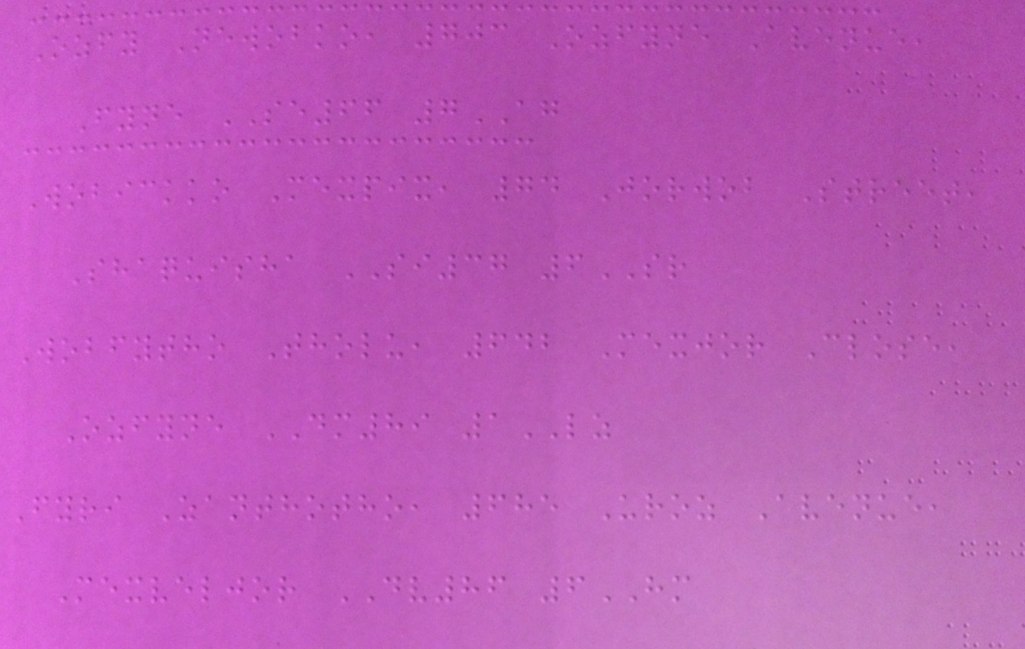Ozfy Newobko, 703 Ozfyne Avenue,
Fyne SE66 7AG
Wobickko Mexpix, 74 Jorwob Street,
Shaquisha SI37 6SR
Wobfytho Tholu, 642 Mexjor Close,
Ozfyne DM89 1LZ
Fyri Zanthotho, 685 Uroz Avenue,
Mexveljor DV86 6HM
